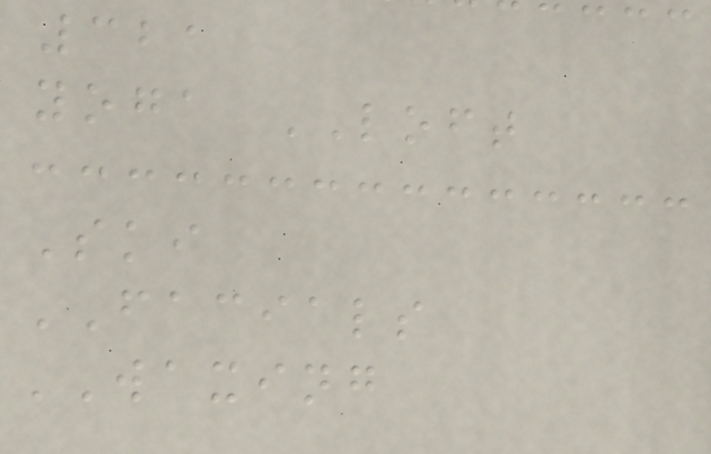321
yoga LOFT
Ski
FACIALS
WAXING
